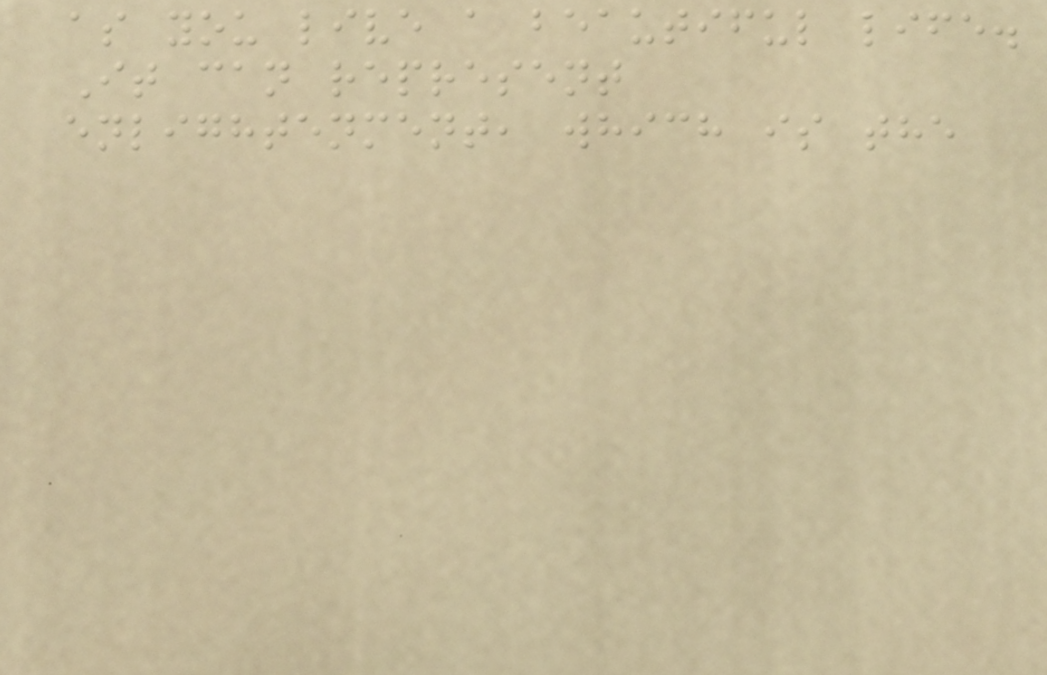as you live a beautiful life.
It can represent
enlightenment, which is the
